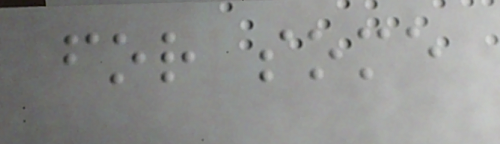for some
